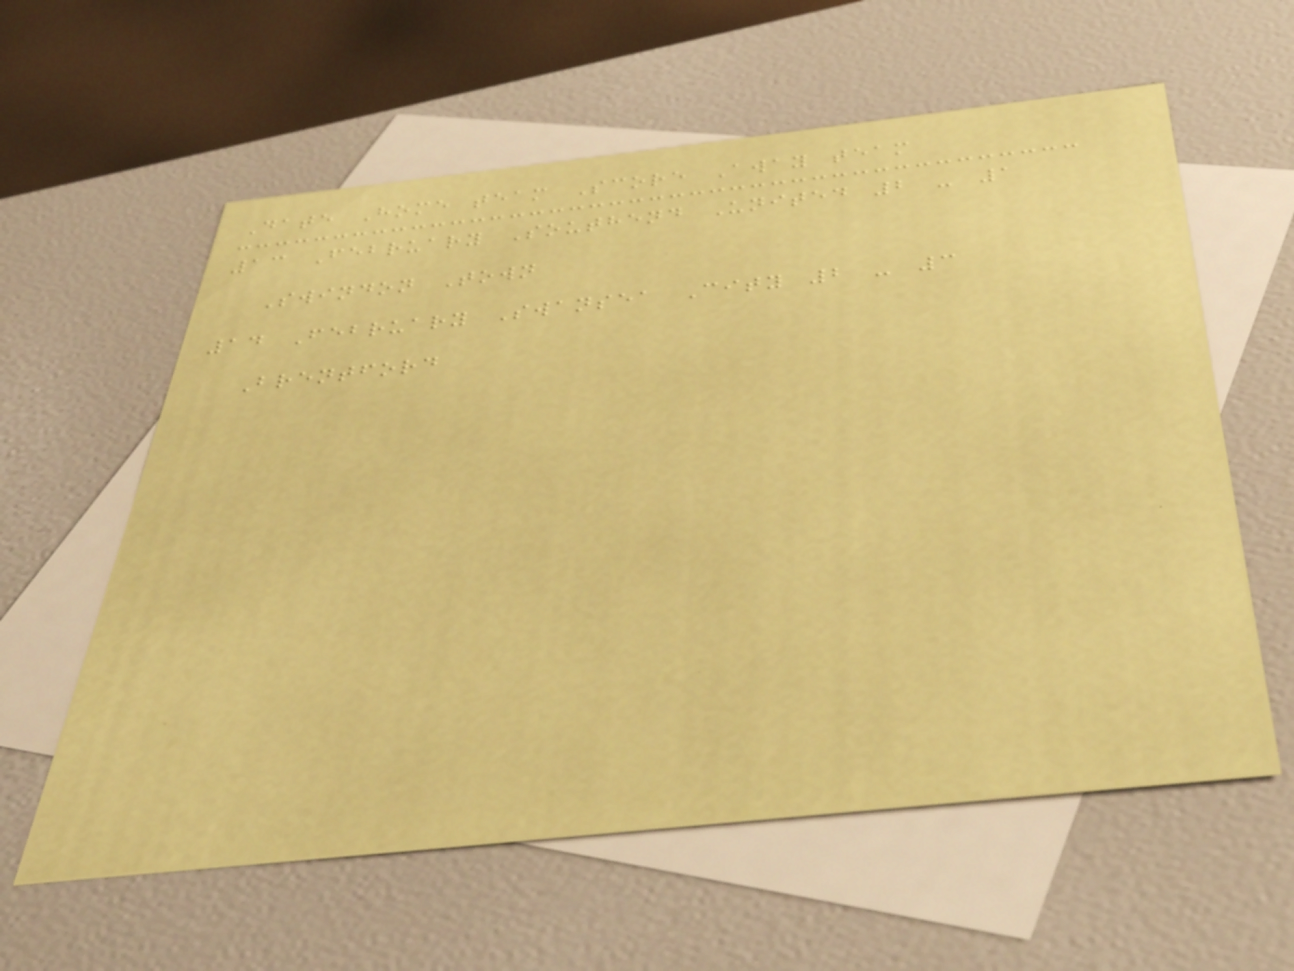Date Home team Score Away team
13 February Southend United 2 - 1
Swindon Town
14 February Swansea City 2 - 3
Brentford
